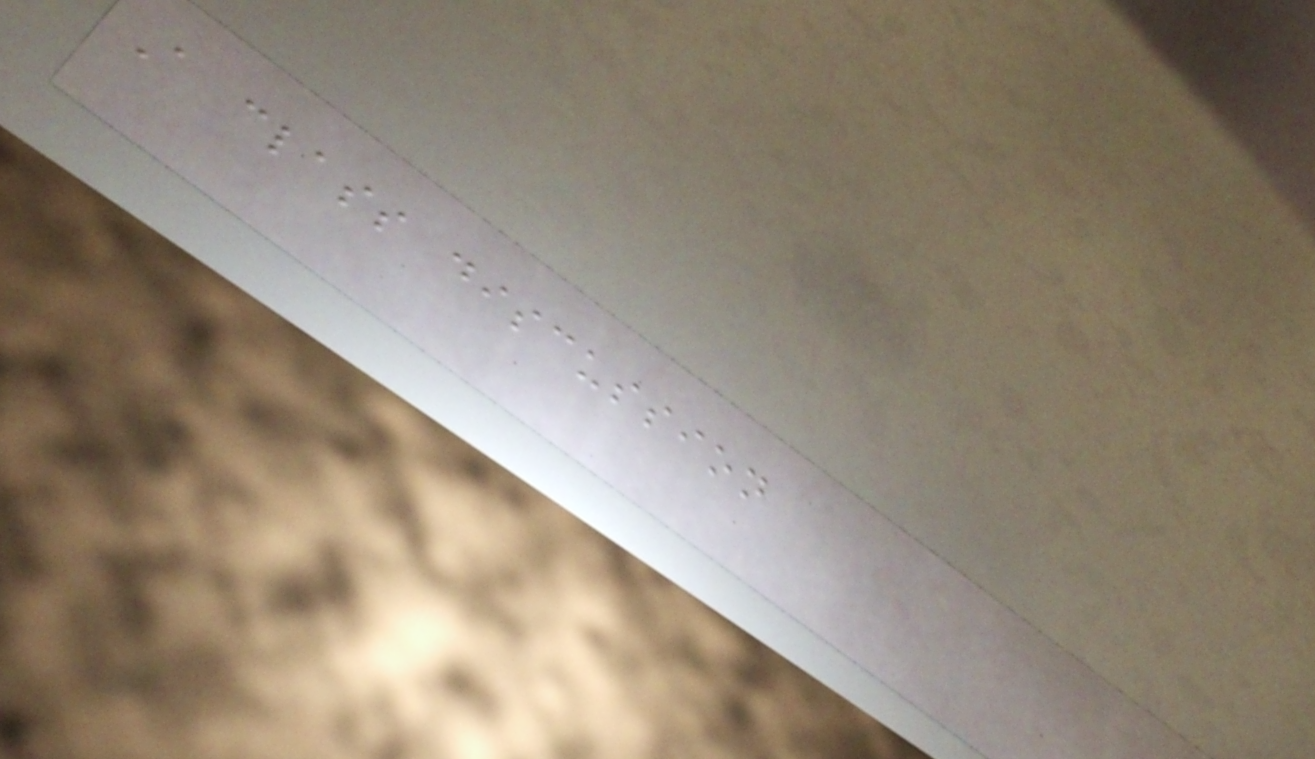A class discussion
